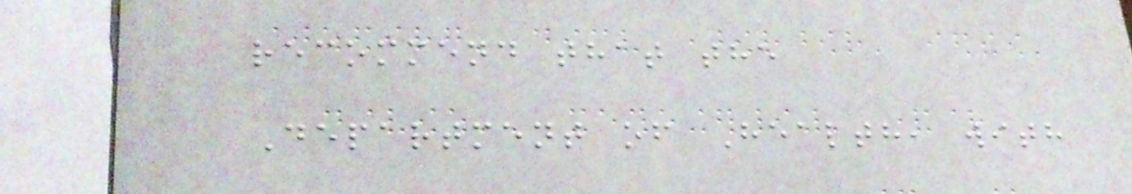recommend that the
Department of Health, with
